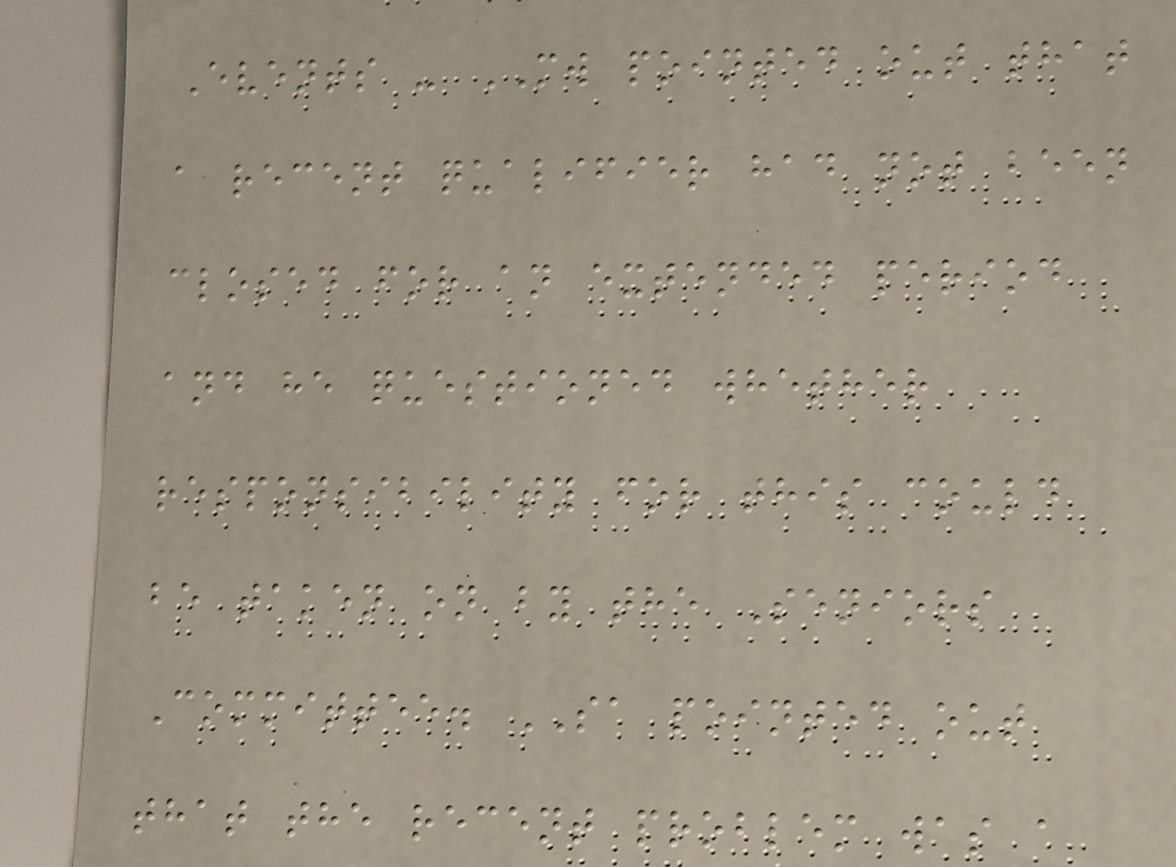Events - MW pointed out that
a recent qualifier had not been
closed for an extended period
and he questioned whether
responsibility for this could
be taken on by the Seniors
Committee. SA pointed out
that the recent problem was a
